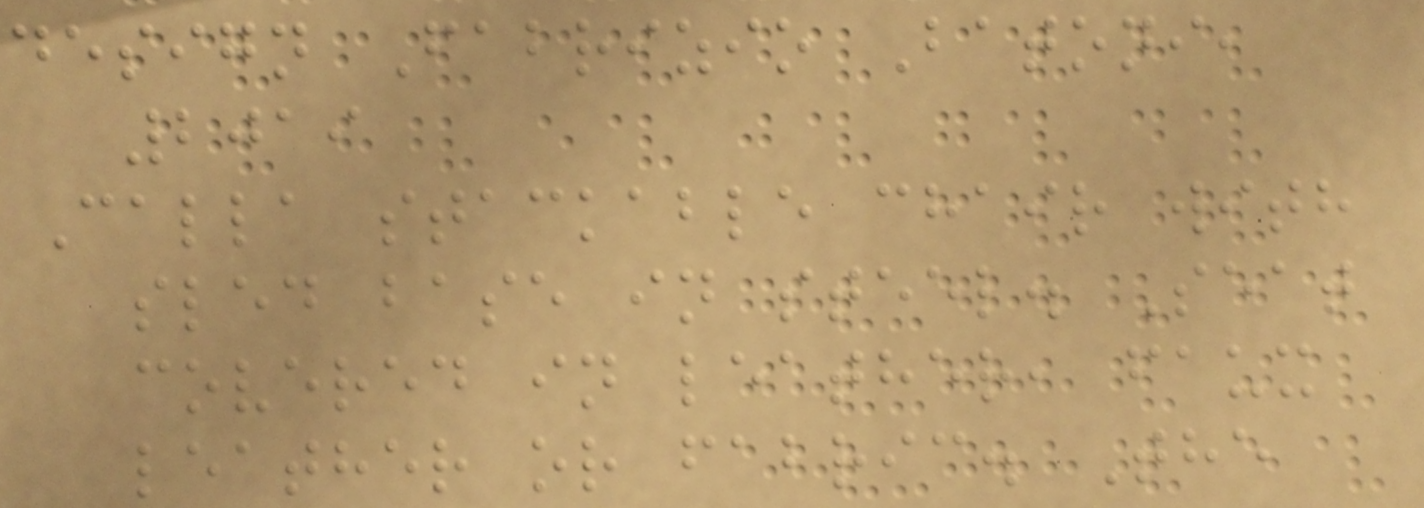design Fabrizio Batoni,
2019
Calla stackable chair with
sled base in steel. Seat
covered in leather, faux
leather or fabric. The
